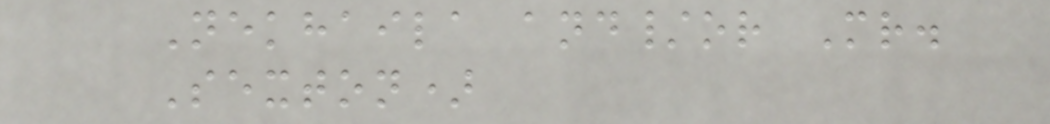Nekhaila and/or Mr.
Sexton)
